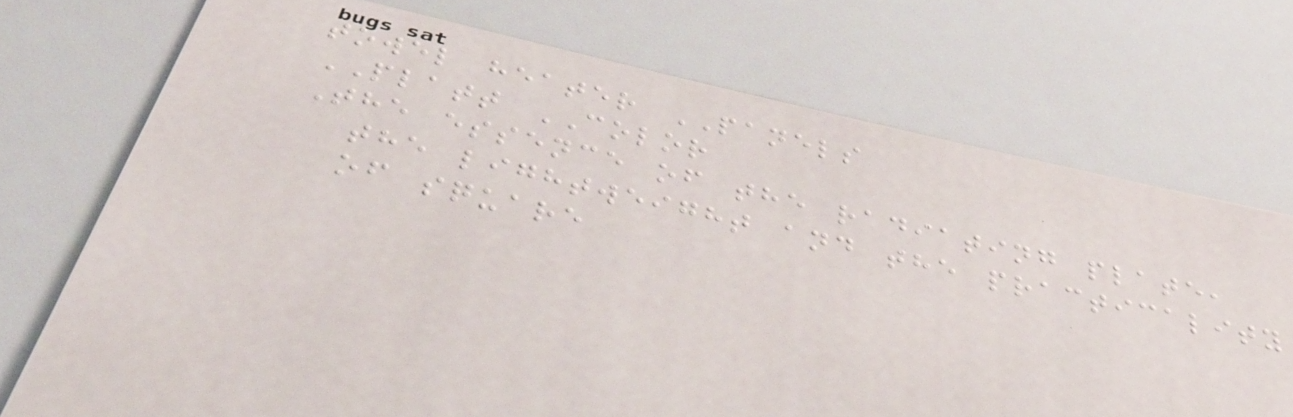towel heater PANELS
PLATT COLOR
The essence of the radiating plate,
the lightweight and the practicality
of square
